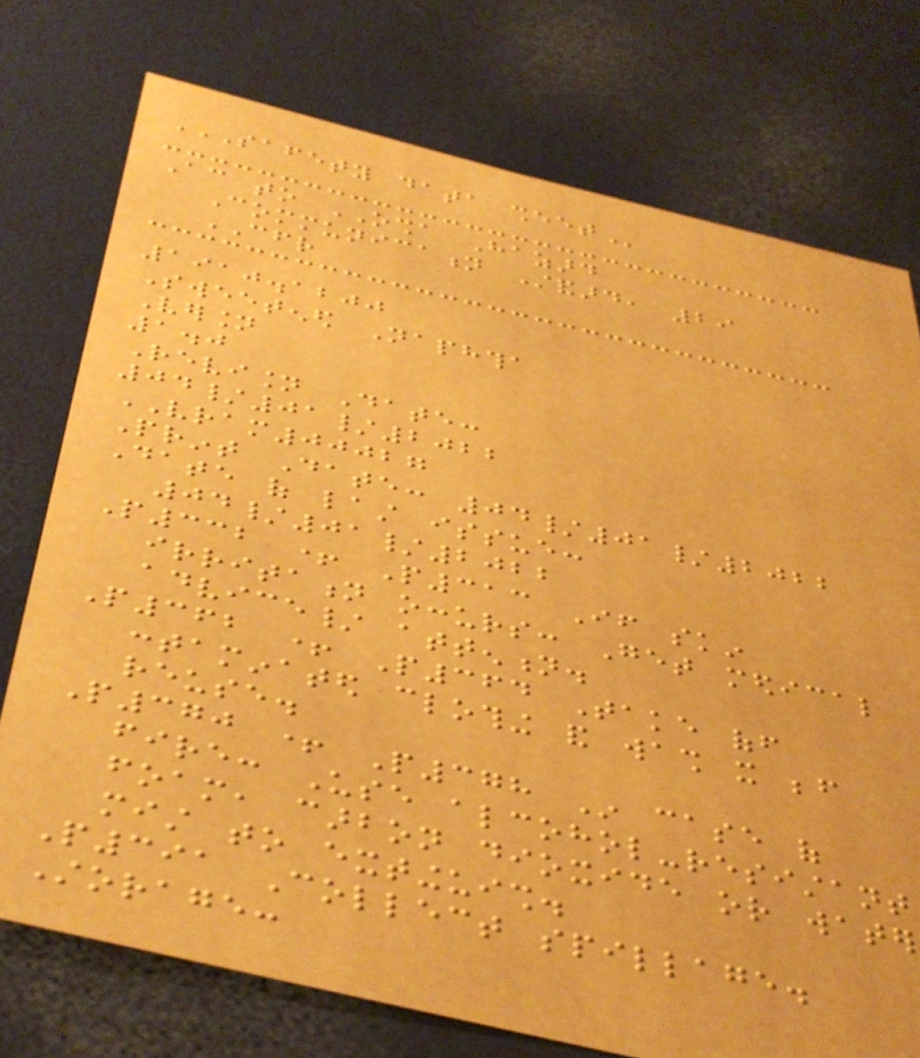SAFETY DATA SHEET
According to OSHA Hazard
Communication Standard, 29
CFR
1910.1200
Sweetened Naphtha
Version
1.0
Revision Date:
04/01/2022
VRAM00027
Print Date: 04/01/2022
Date of last issue:
04/01/2022
P332 + P313 If skin
irritation occurs: Get medical
advice/ attention.
P362 + P364 Take off
contaminated clothing and wash it before
reuse.
P370 + P378 In case of
fire: Use alcohol-resistant
foam, carbon dioxide or water
mist to extinguish.
P391 Collect spillage.
Storage:
